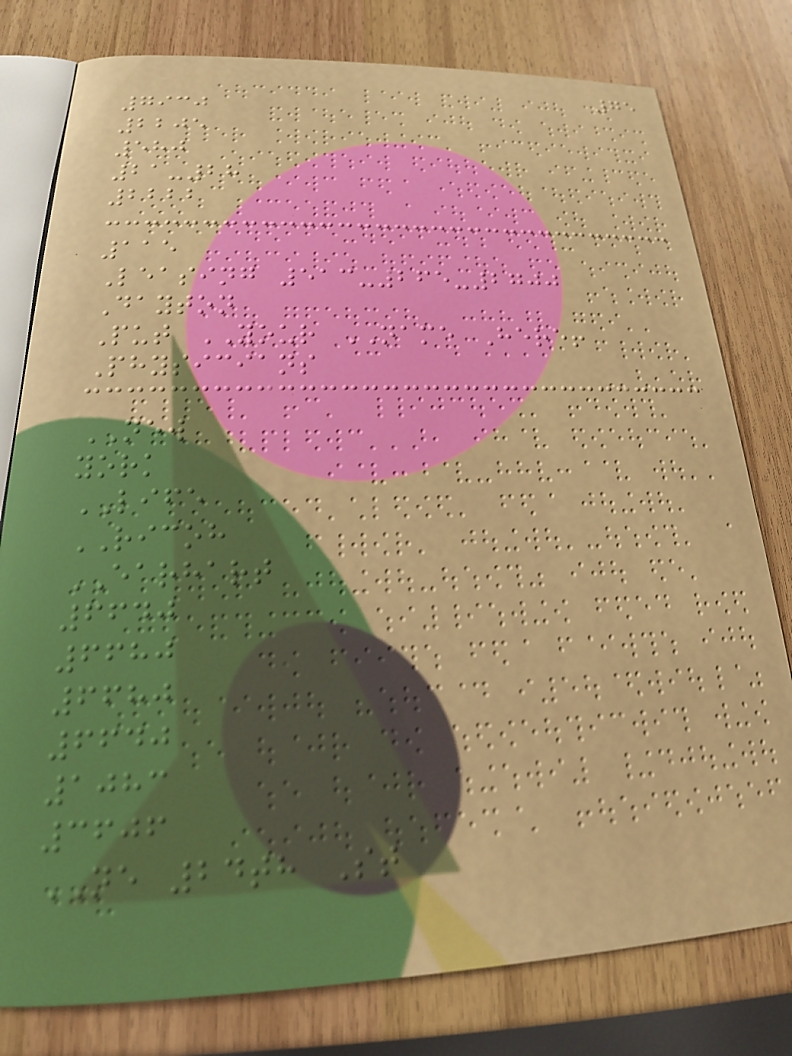75
7930
2205
580
21-28
2222
115
Leasing 513-265-2700
Dayton
Put YOUR NAME Here!
Physicians
NEW
york
LIFE
RICOH
EARHART
6640
6680
6680
6640
1083
3606
NE 24th St
